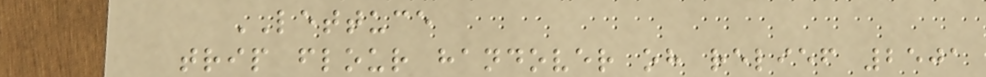LETTUCE
trip flour handover oh relief 2501
